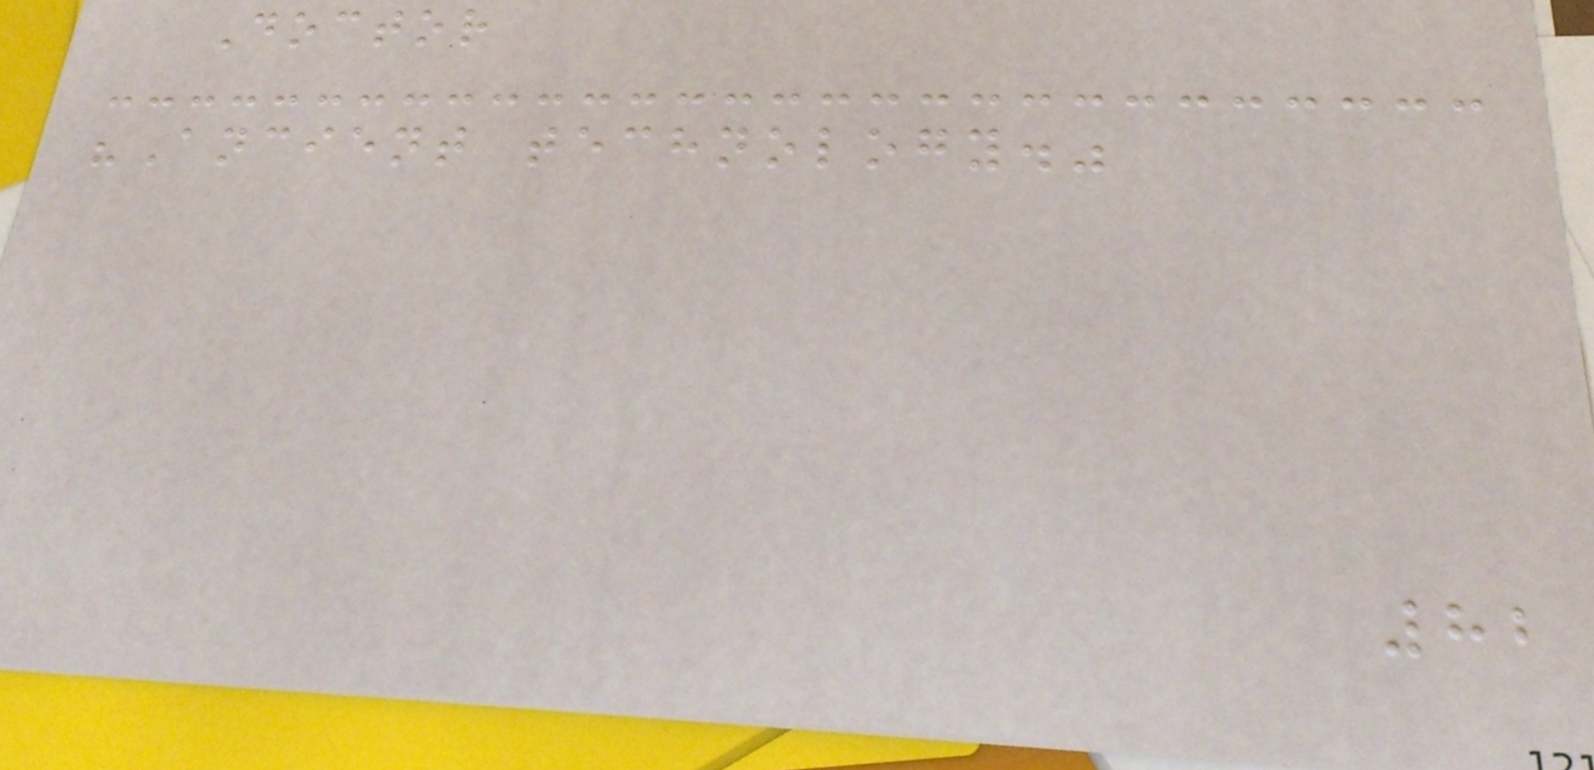Doctor
"Ancient technology."
82
